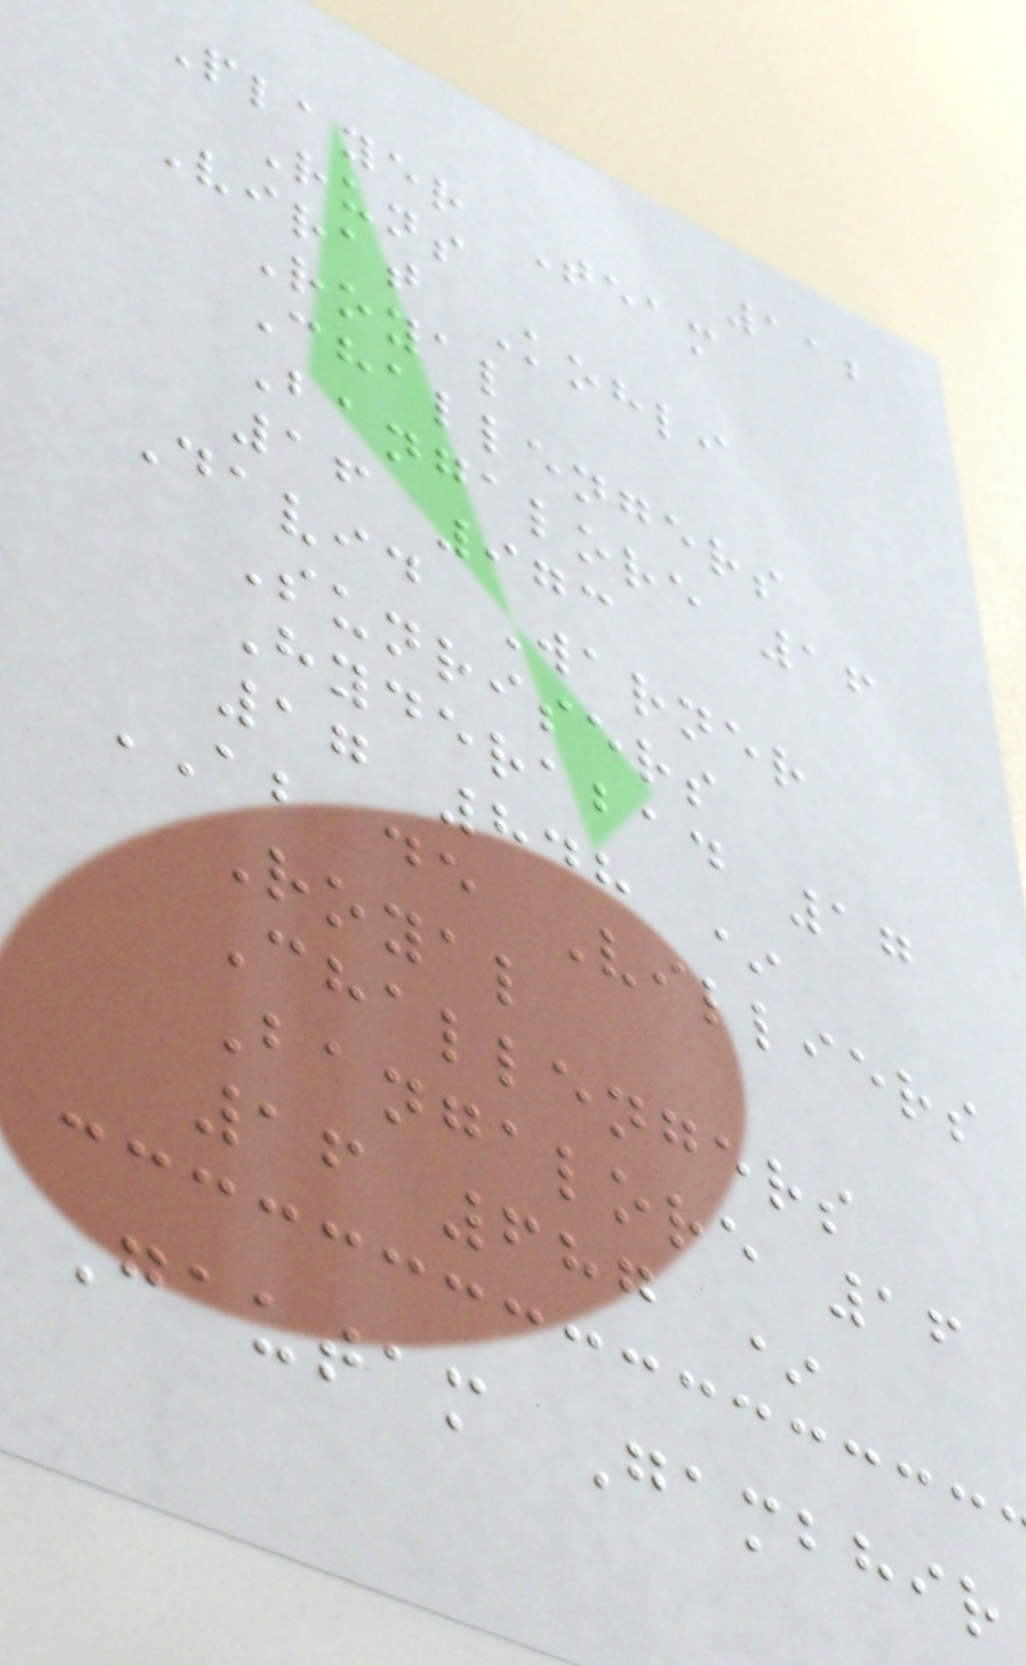112
Player Team
Runs
Virat Kohli
Royal
Challengers
Bangalore 16
16 973
David Warner
Sunrisers
Hyderabad 17
17 848 *
AB de Villiers
Royal
Challengers
Bangalore 16
16 687 *
Gautam Gambhir
